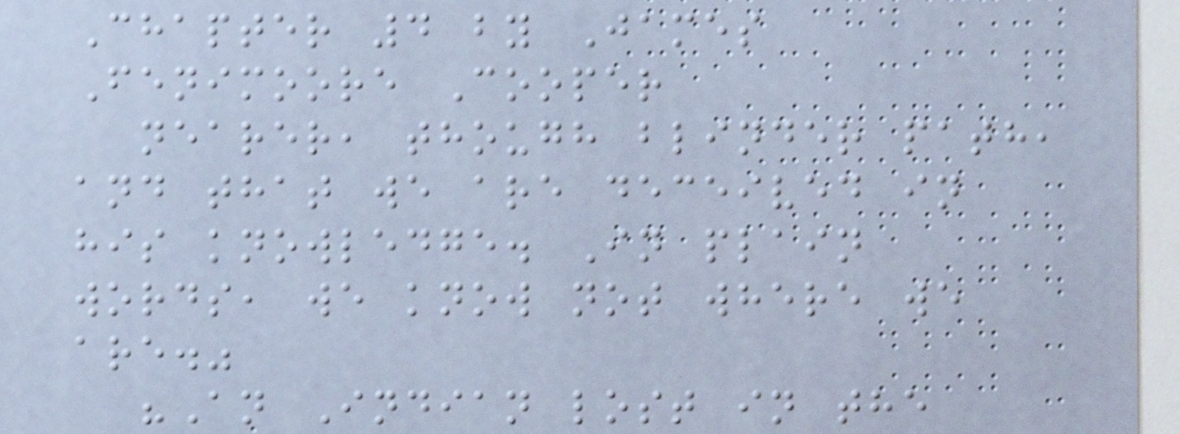Chapter 4 by James
Fenimoore Cooper
nearer, though blinder path,
and that we are deceived in
his knowledge. In plain
words, we know not where we
are."
"An Indian lost in the
